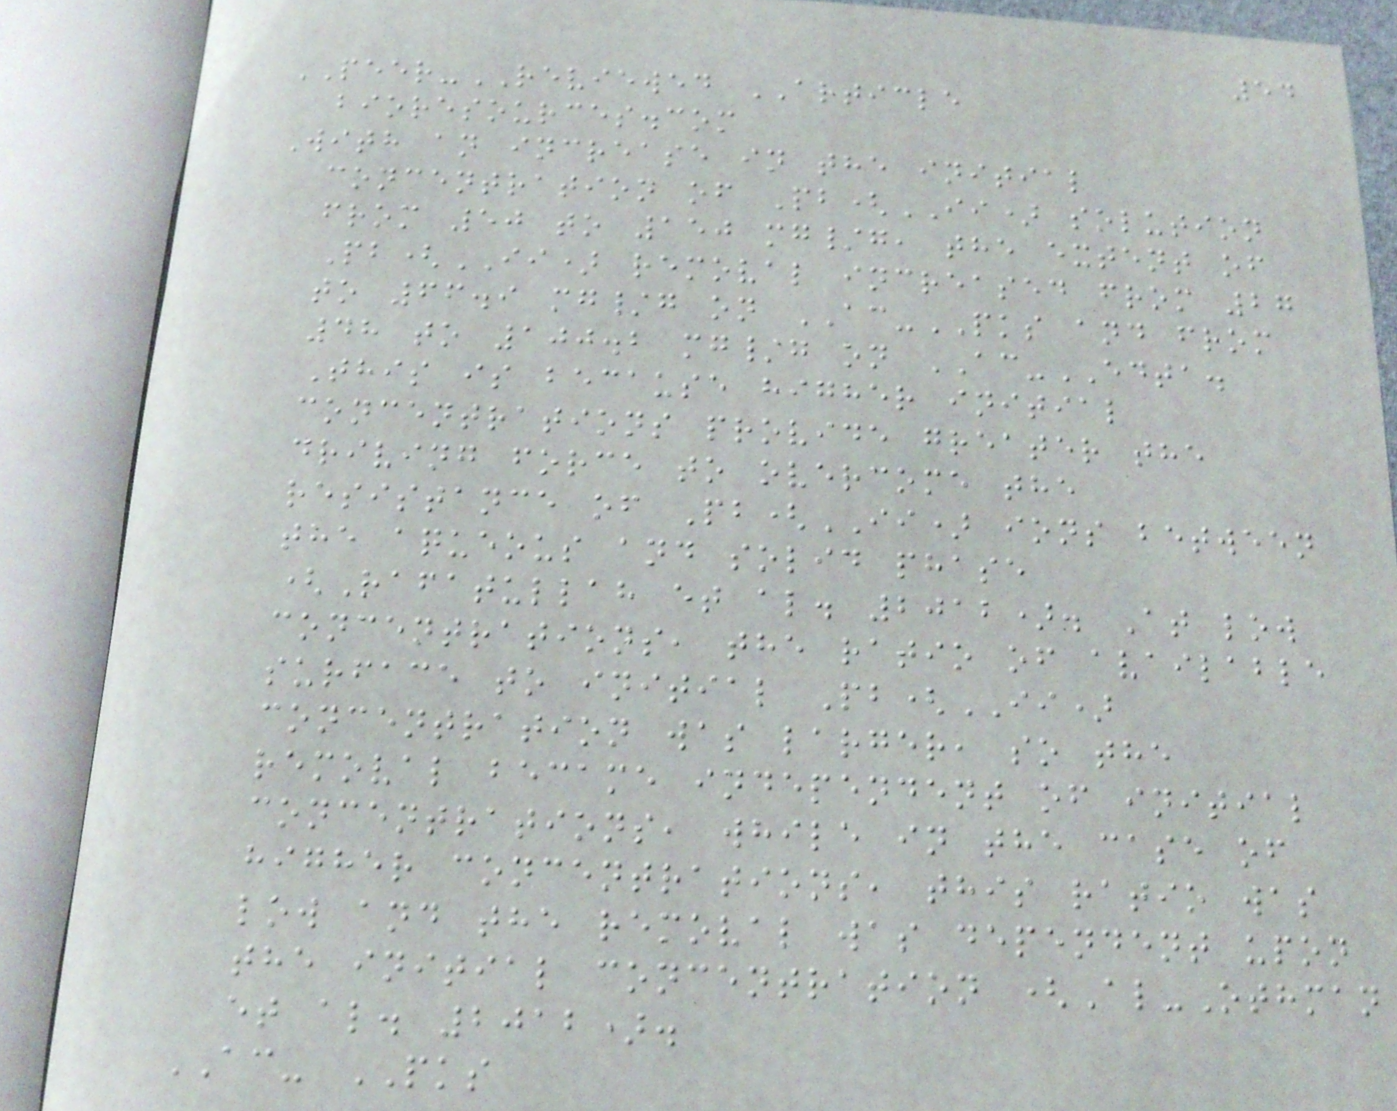54
PEER-REVIEWED ARTICLE
bioresources.com
With an increase in the initial
concentration of Pb(II) solution
from 50 to 150 mg/g, the extent of
Pb(II) removal increased from 27
to 66.9 mg/g on AC-PKS and from
48 to 100.2 mg/g on AC-EDTA.
This is because higher initial
concentrations provide greater the
driving force to overcome the
resistance of Pb(II) ions between
the aqueous and solid phase
(Rafatullah et al. 2012). At low
concentrations, the ratio of available
surface to initial Pb(II)
concentration was larger, so the
removal became independent of initial
concentrations, while in the case of
higher concentrations, this ratio was
low and the removal was dependent upon
the initial concentration (Al-Othman
et al. 2012).
AC- PKS
